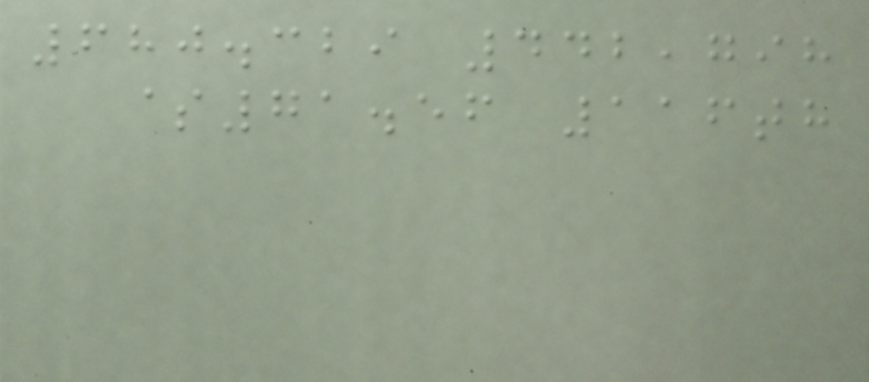680.329 442,798
$71.56 116th
